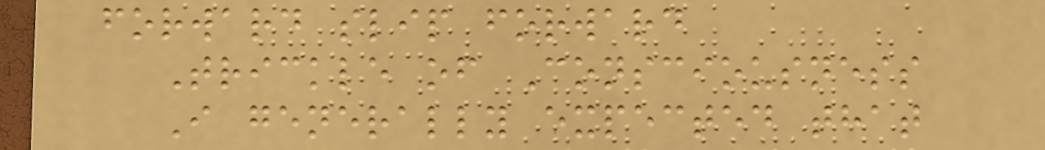forward slip forward
Trickle of Consciousness
I generally expected that
